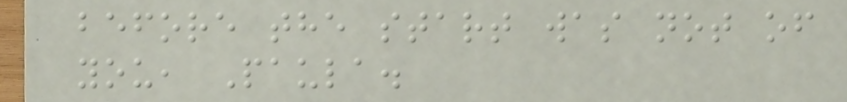before the start was not of
you, Paula.
